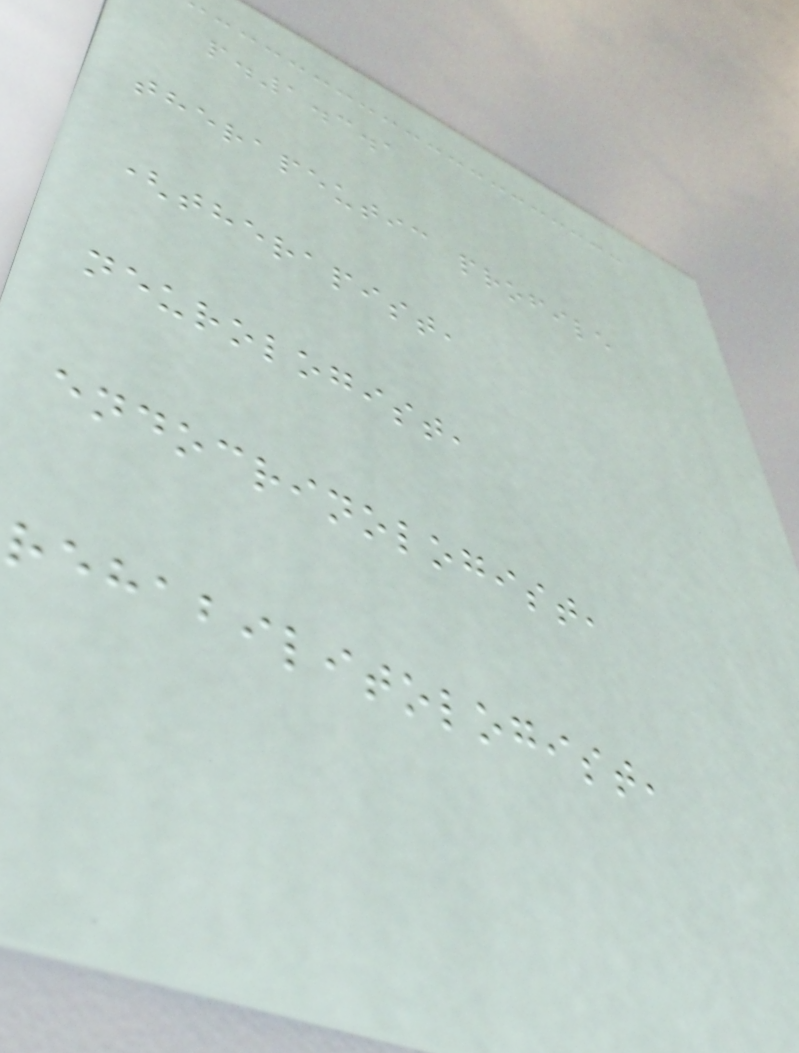p.1.3.1
therapeutic profile
(therapist,
neurologist,
endocrinologist,
rehabilitologist,
